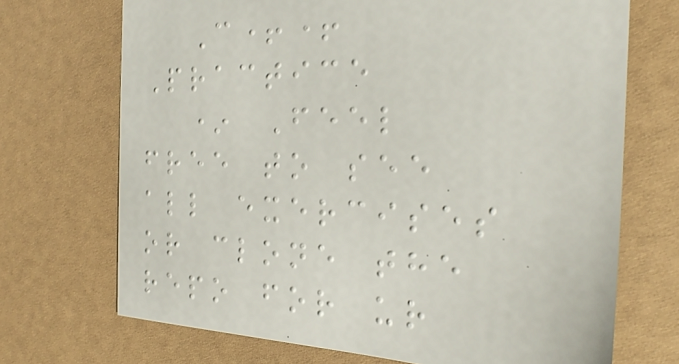C++
Practice
* Feel
free to see
all exercises
or clone the
repo for ur
